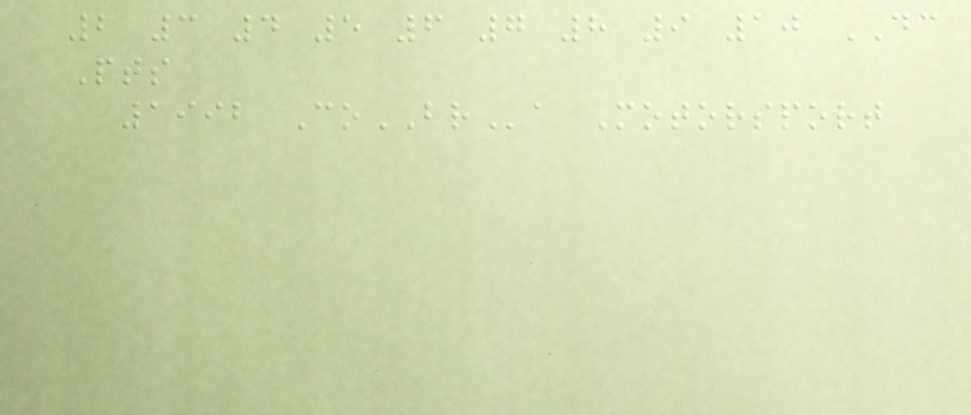2 3 4 5 6 7 8 9 10 DC
Pts
1992 CoBRa Motorsport
